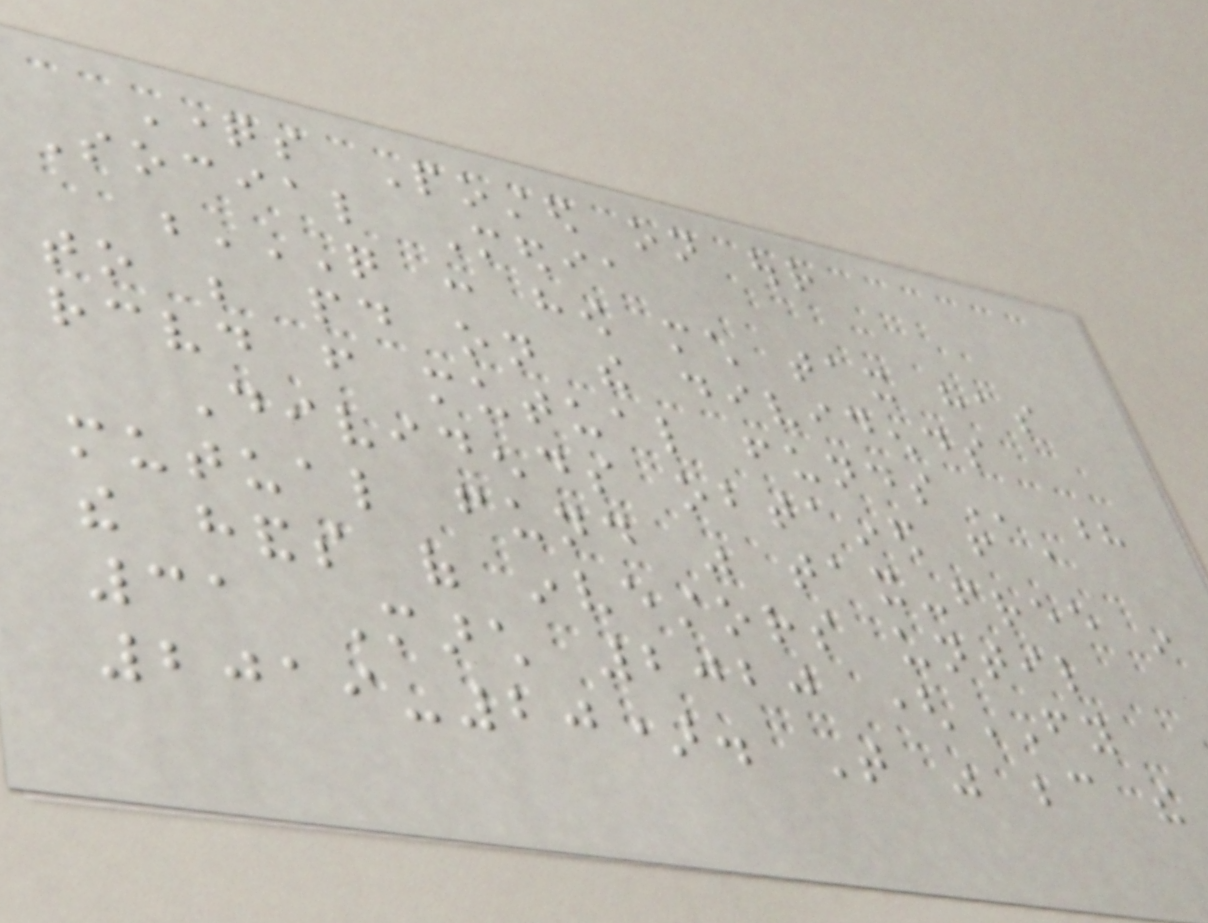Questions Posted on our
Social Media
Q : HOW MUCH TAX HAS
TO BE PAID ON THE DIVIDENDS
RECEIVED FROM MUTUAL FUNDS ?
Dividends obtained from a
mutual fund was tax-free in
the hands of investors until
31 March 2020 (FY
2019-20). That was because the
